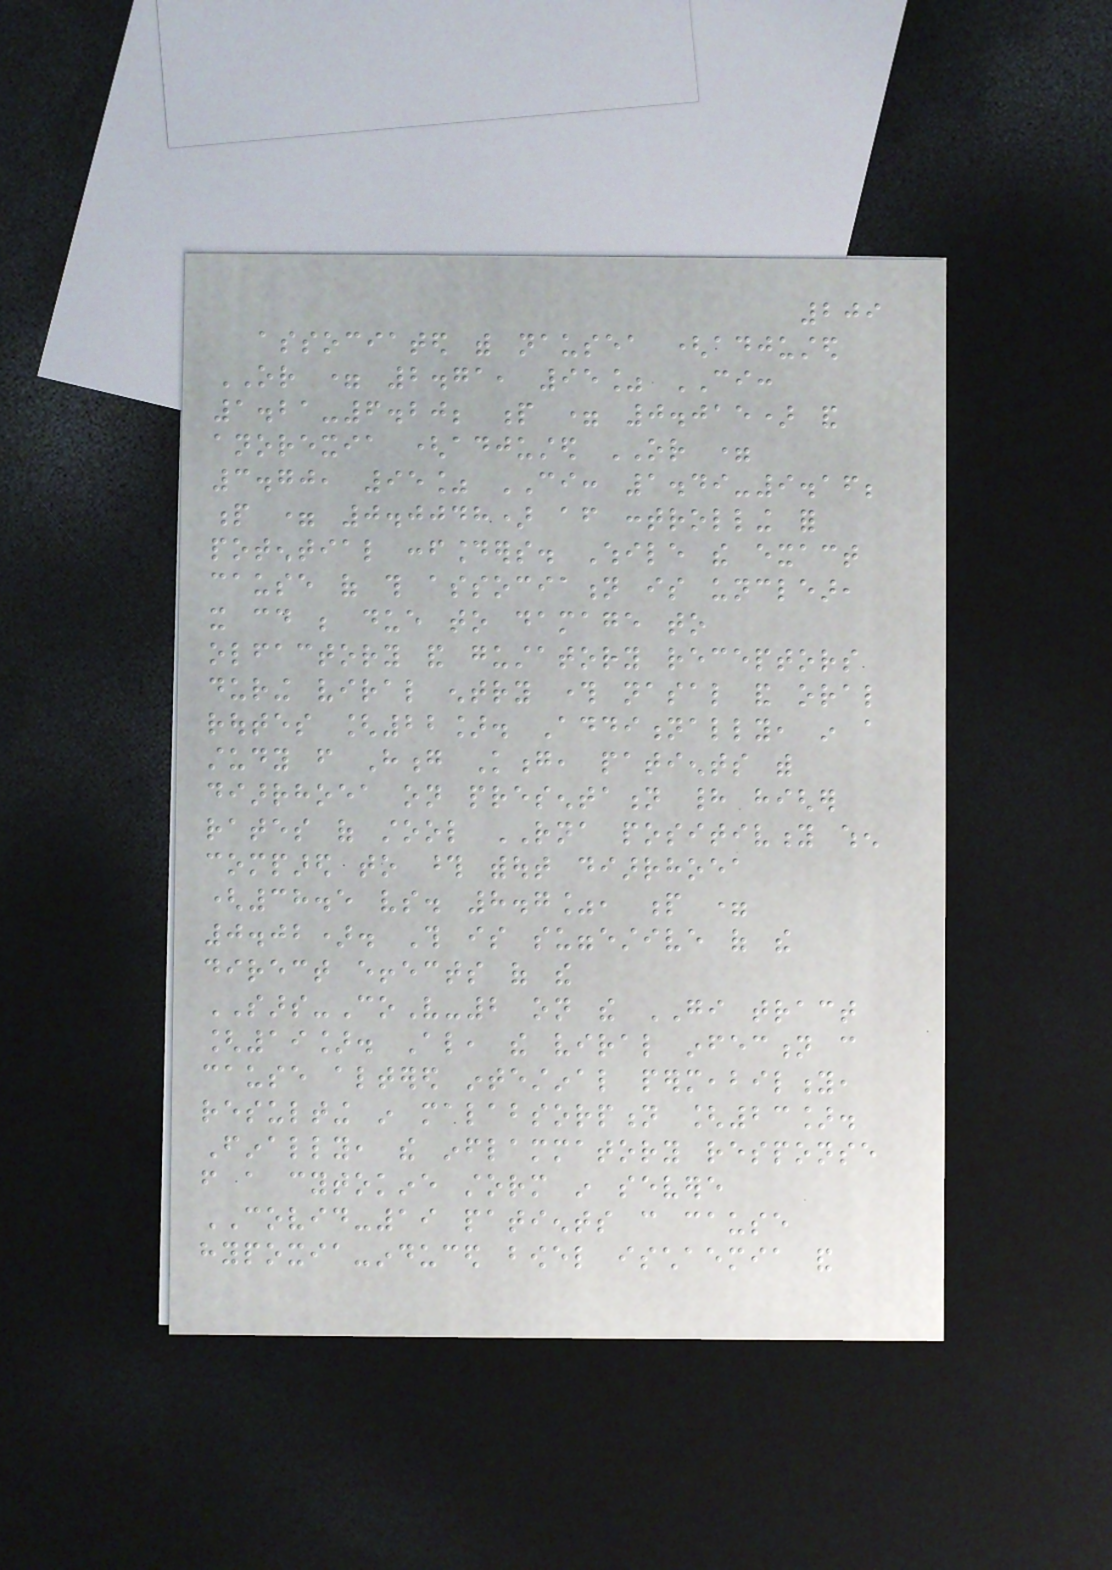209
associated with nausea (adjusted
OR = 2.71, 95% CI:
1.21-6.20; p = 0.015) and
anorexia (adjusted OR =
3.70, 95% CI: 1.49-9.16;
p = 0.0048) after controlling for
potential confounders. While the exact
cause of this association is unclear,
it could be due to damage to
olfactory and gustatory receptors
during viral entry through nasal and oral
routes [22]. Additionally, in a
study from Hong Kong, patients with
diarrhoea on presentation had higher
rates of stool RNA positivity when
compared to those without diarrhoea
(38.5 vs. 8.7%, p =
0.02). This is suggestive of the
direct effects of the
SARS-CoV-2 on the GI tract
[19]. Also, the viral infection can
cause altered intestinal permeability,
resulting in malabsorption [23].
Finally, the inflammatory response
from a cytokine storm in severe
COVID-19 patients can cause
hypoxia-induced bowel ischaemia and
